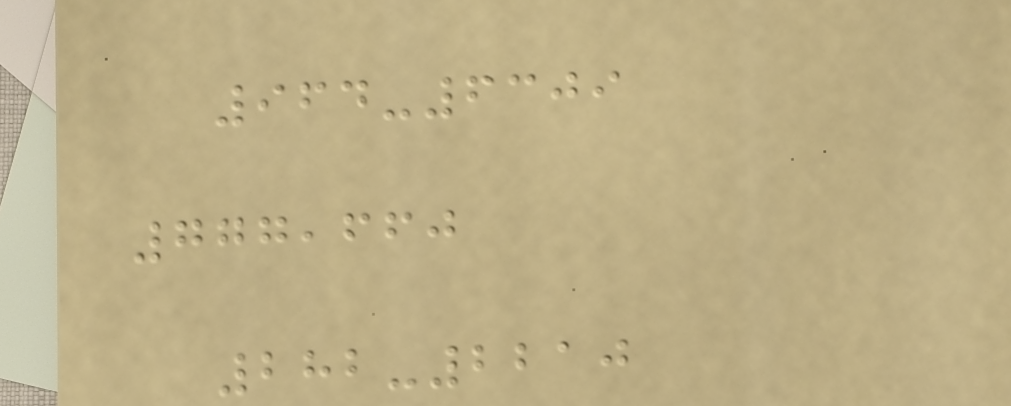964-6309
777,660
282-2210
